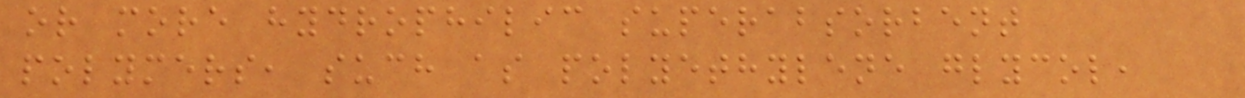or more hydrophilic superabsorbent
polymers, such as polyethylene glycol,
